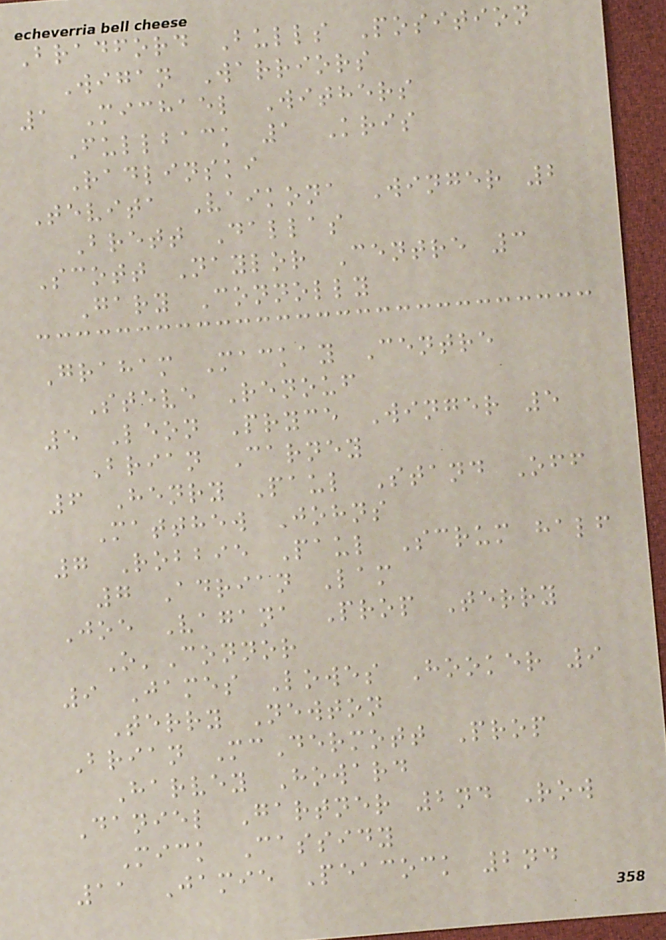Bradford Bulls Position
Wigan Warriors
1 Michael Withers
Fullback 1 Kris
Radlinski
Tevita Vaikona Winger 2
Brett Dallas
Scott Naylor Centre 3
Gary Connolly
Graham Mackay Centre
Steve Renouf
5 Leon Pryce Winger 5
Brian Carney
6 Henry Paul Stand Off
Matthew Johns
7 Robbie Paul Scrum half
7 Adrian Lam
Joe Vagana Prop Terry
O'Connor
9 James Lowes Hooker 9
Terry Newton
Brian McDermott Prop
Harvey Howard
Daniel Gartner 2nd Row
Mick Cassidy
11 Jamie Peacock 2nd
